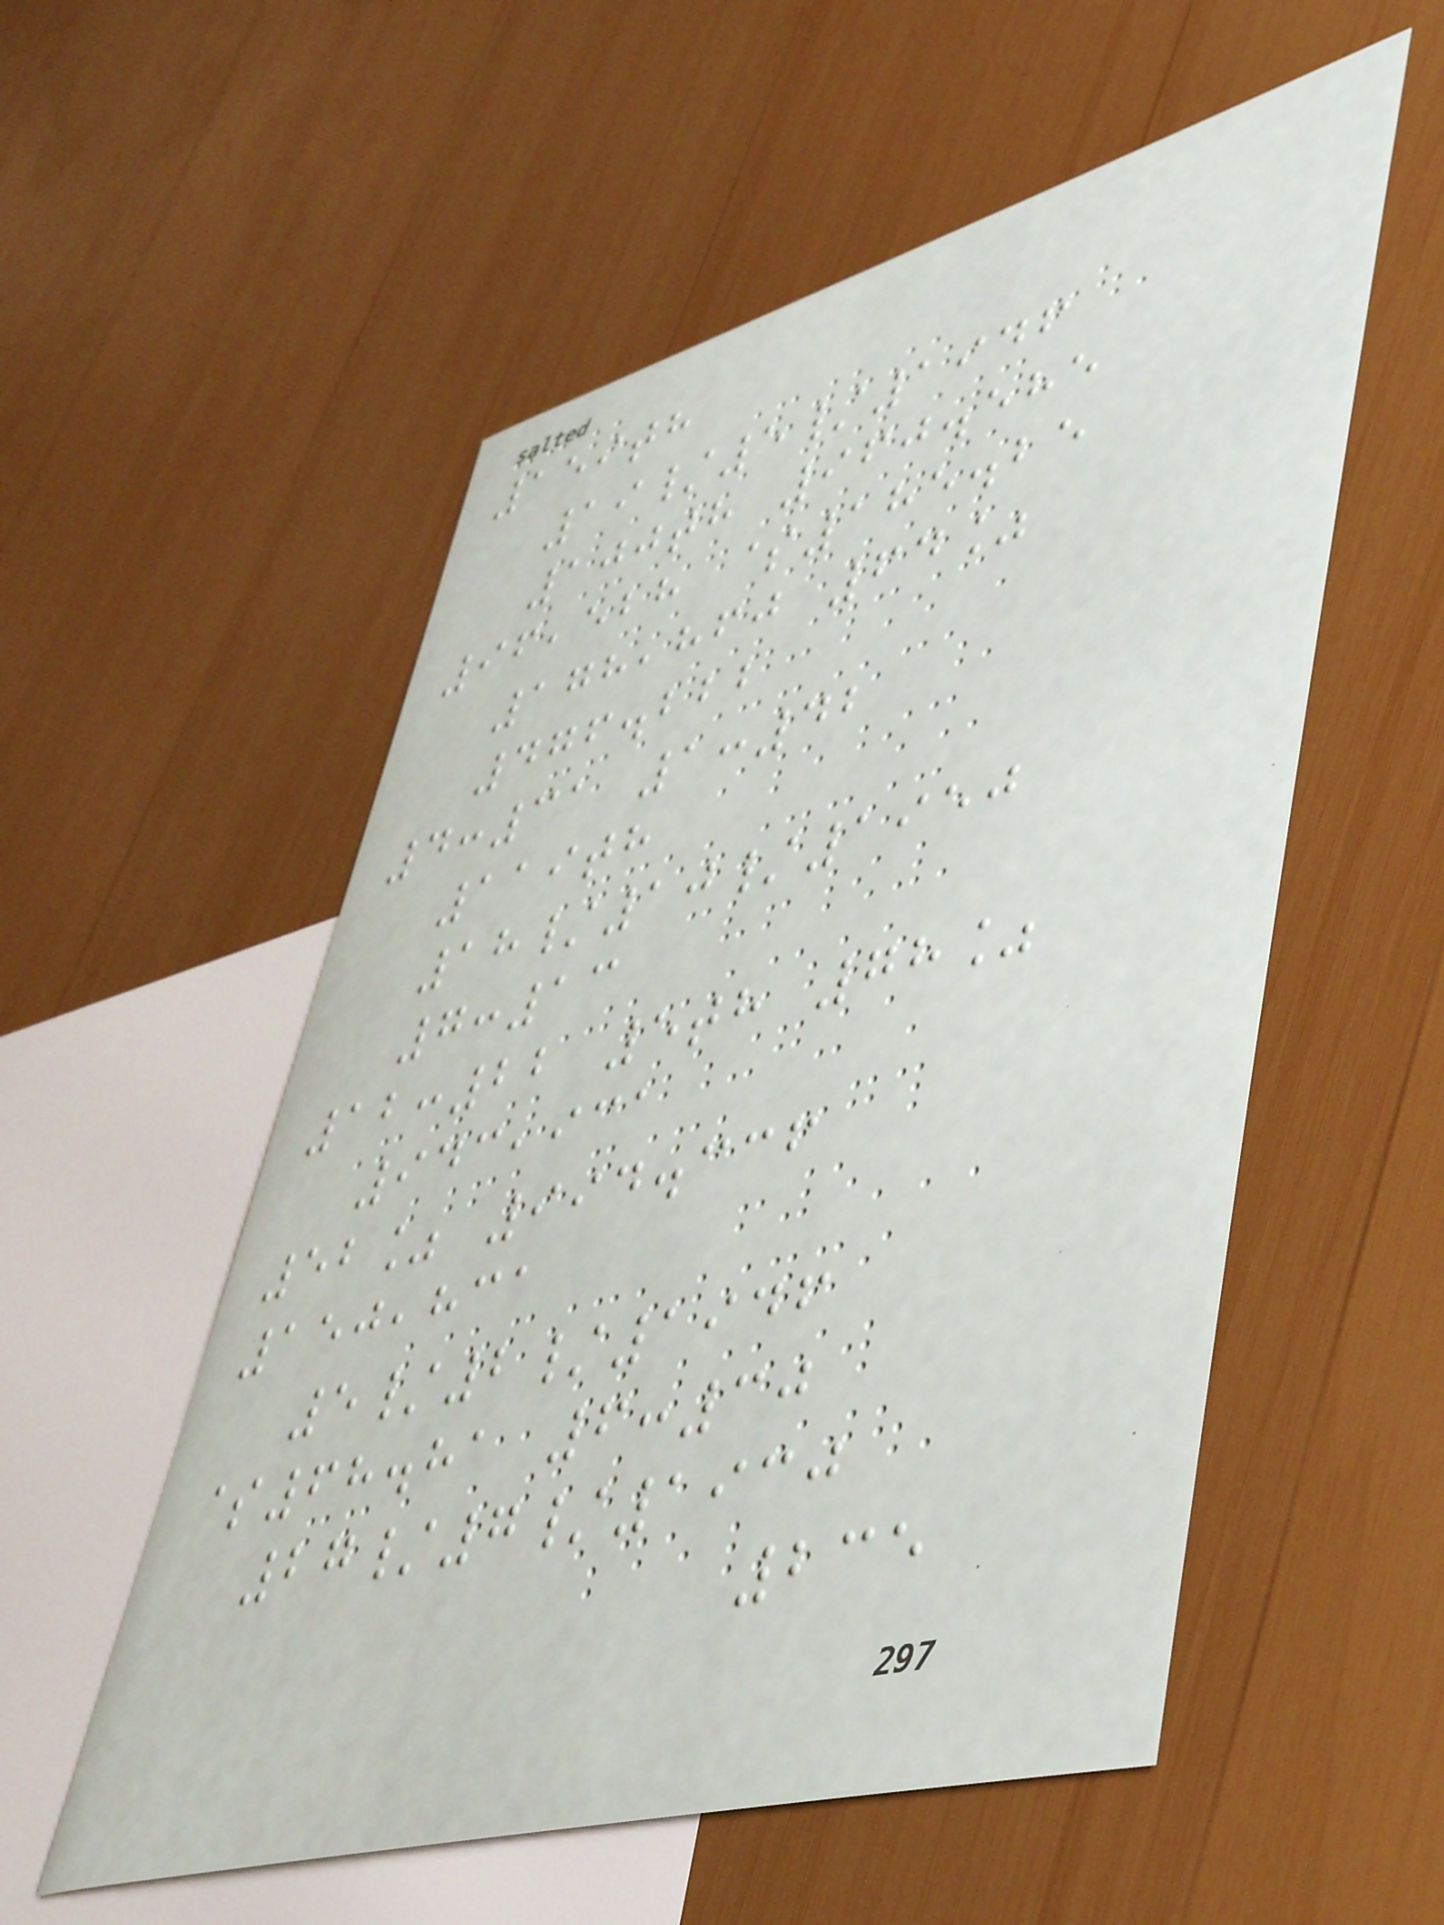159th
19/5/1946
100th 960.585
96,528 $185.25
178,860 64%
476.222
4:31 1:42
119th
18/10/1950
7:13
12:22 5th 78%
943,931
52% 994.336
150,831
5/2/1946
$68.81 6:30
27/7/1930
235
